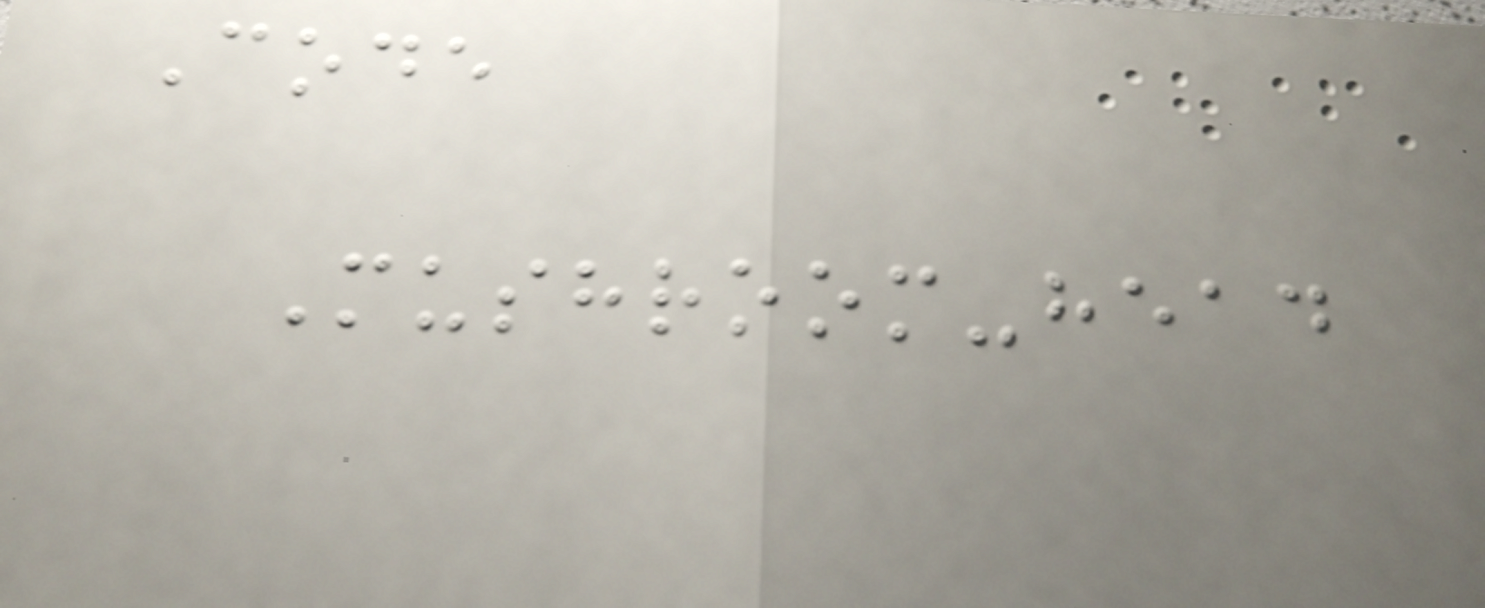Code
Mushroom-head
